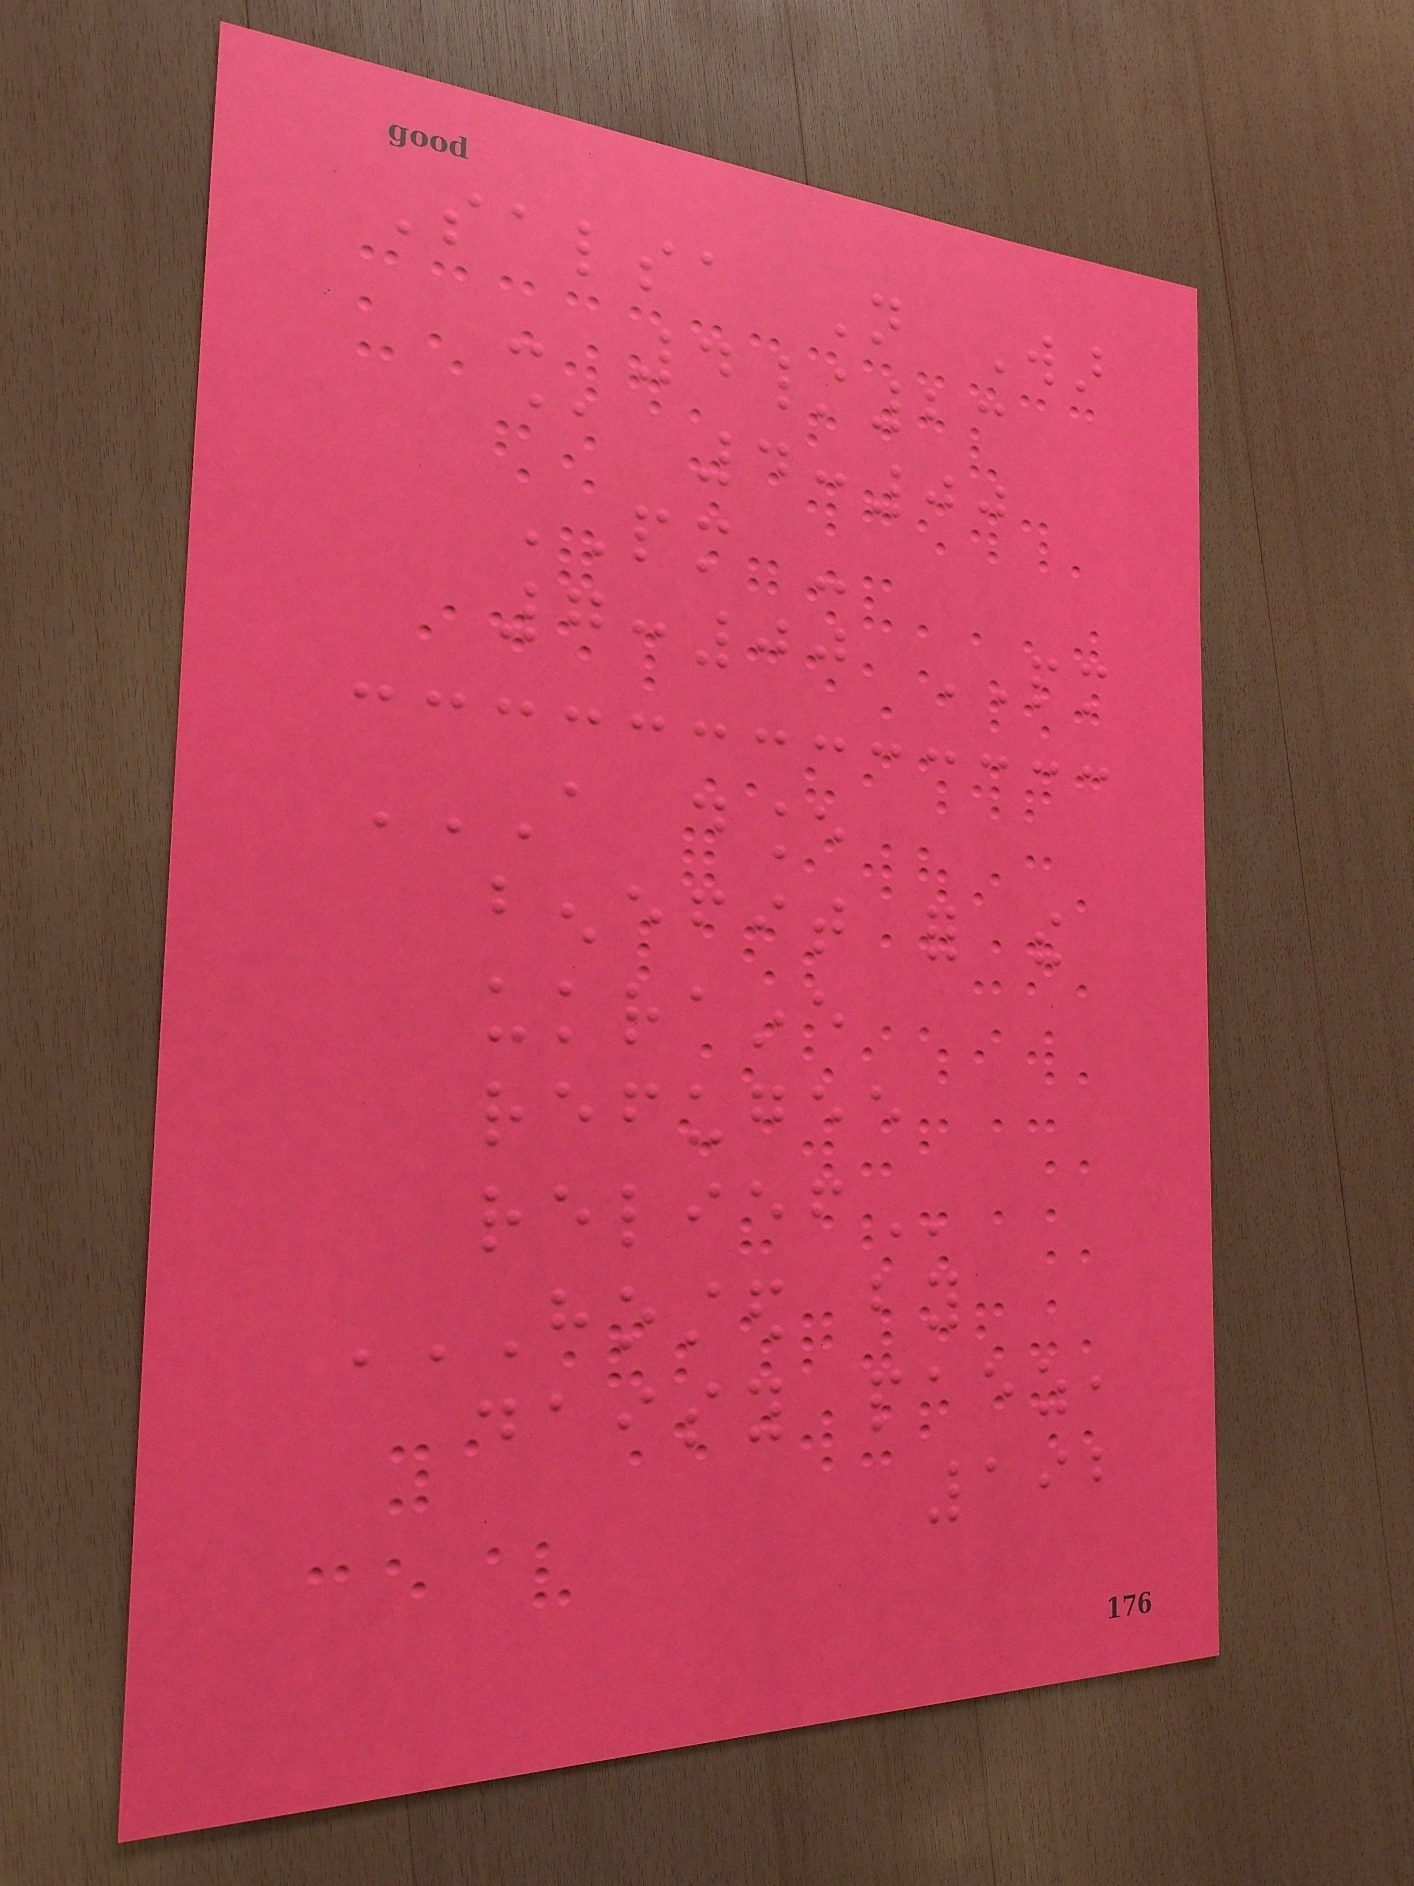Salsa Not War
- 4/23
@ 4:00
PM -
7:00 PM
A DANCE
BENEFIT FOR THE
UKRAINE
REFUGEE
RELIEF
HOSTED BY
DAISY PAEZ,
192
